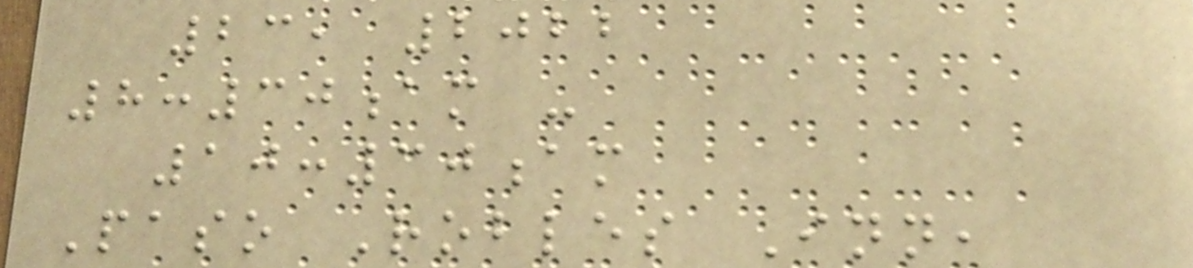23, 2022
8:30am -
10:30am
Paso Robles Inn,
